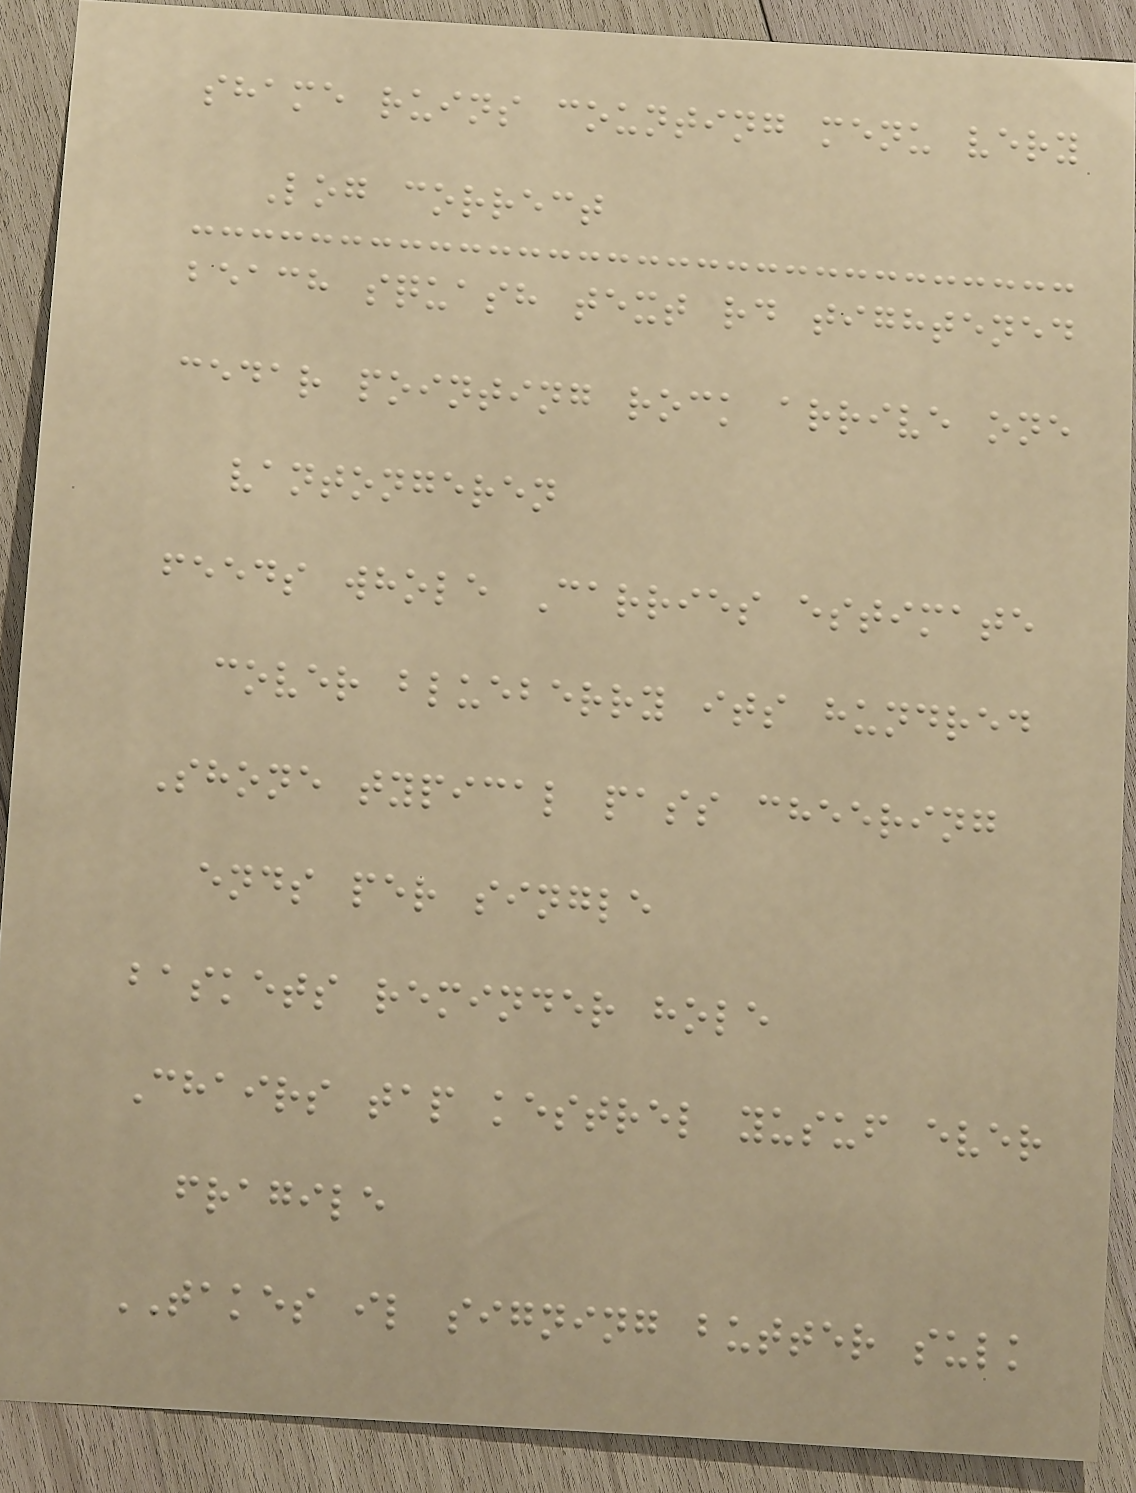shame ruins counting menu very
Log correct
beach squash text rd tightened
cedar pointing rock arrive one
vantongeren
feeds whole Carries estimate
cover blueberry its hundred
Shone typical pass cheering
ends per single
baskets reminder hole
Chairs tap kestrel yusuf ever
fragile
TAKES il signing butter sulk
